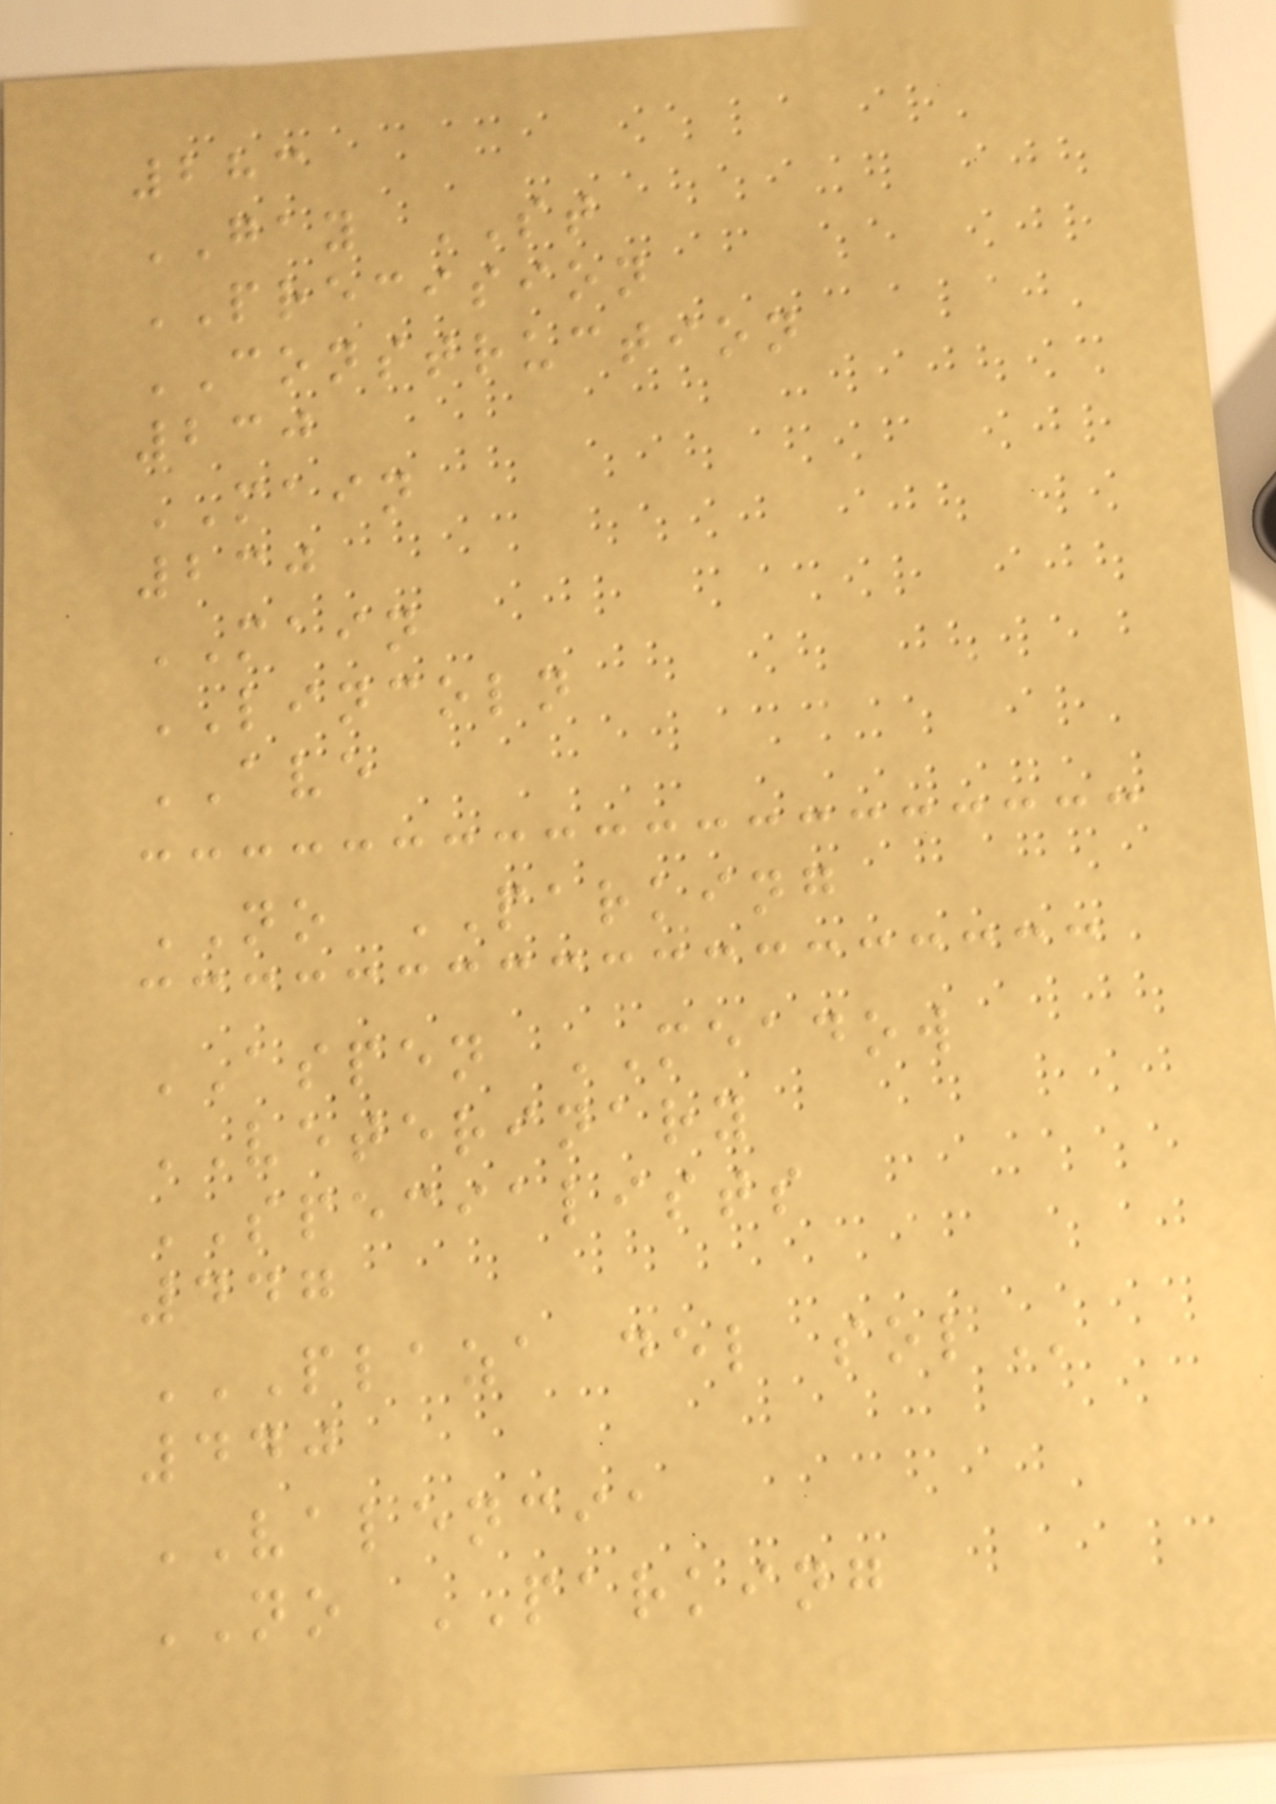283
GAY ST
PRECISION
CONSTRUCTION
230
MAIN
230
MAIN
LINCOLN
AVE
NO PARKING
ASPEN MEADOW
VETERINARY
SPECIALISTS
447
PLAZA DEL SOL
440
VALENCIA
NO PARKING
